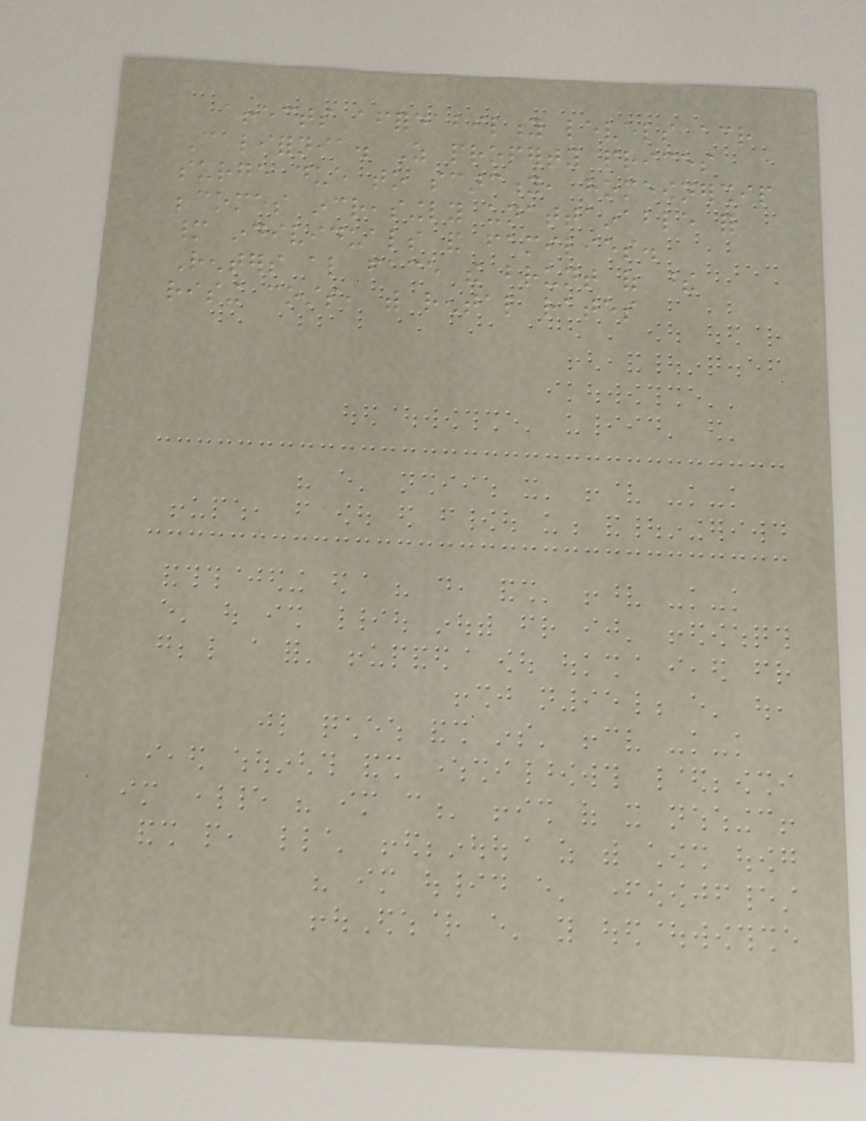affects affordability levels across
California. As property prices
surge due to scarcity, homeownership
becomes increasingly unattainable for
many individuals and families.
Renters also face the brunt of these
rising costs, with rental rates
